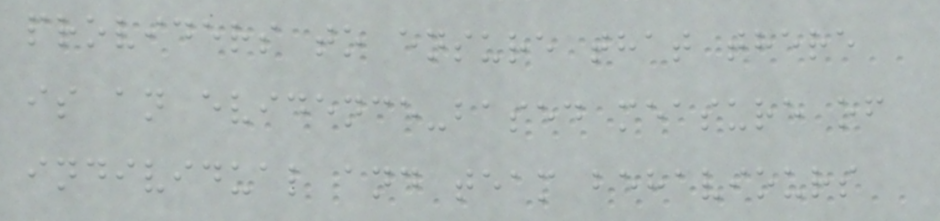providers to ensure that there
is an evidence-based measure of
individual and team behaviours
